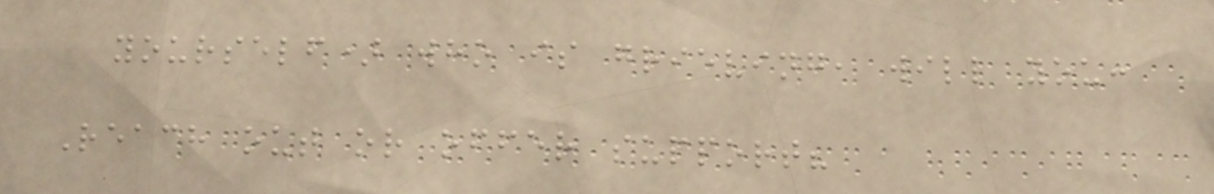yourself) who is grieving, will you:
Reach out or offer support?
